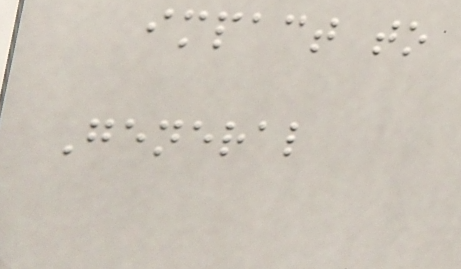impact to
General
